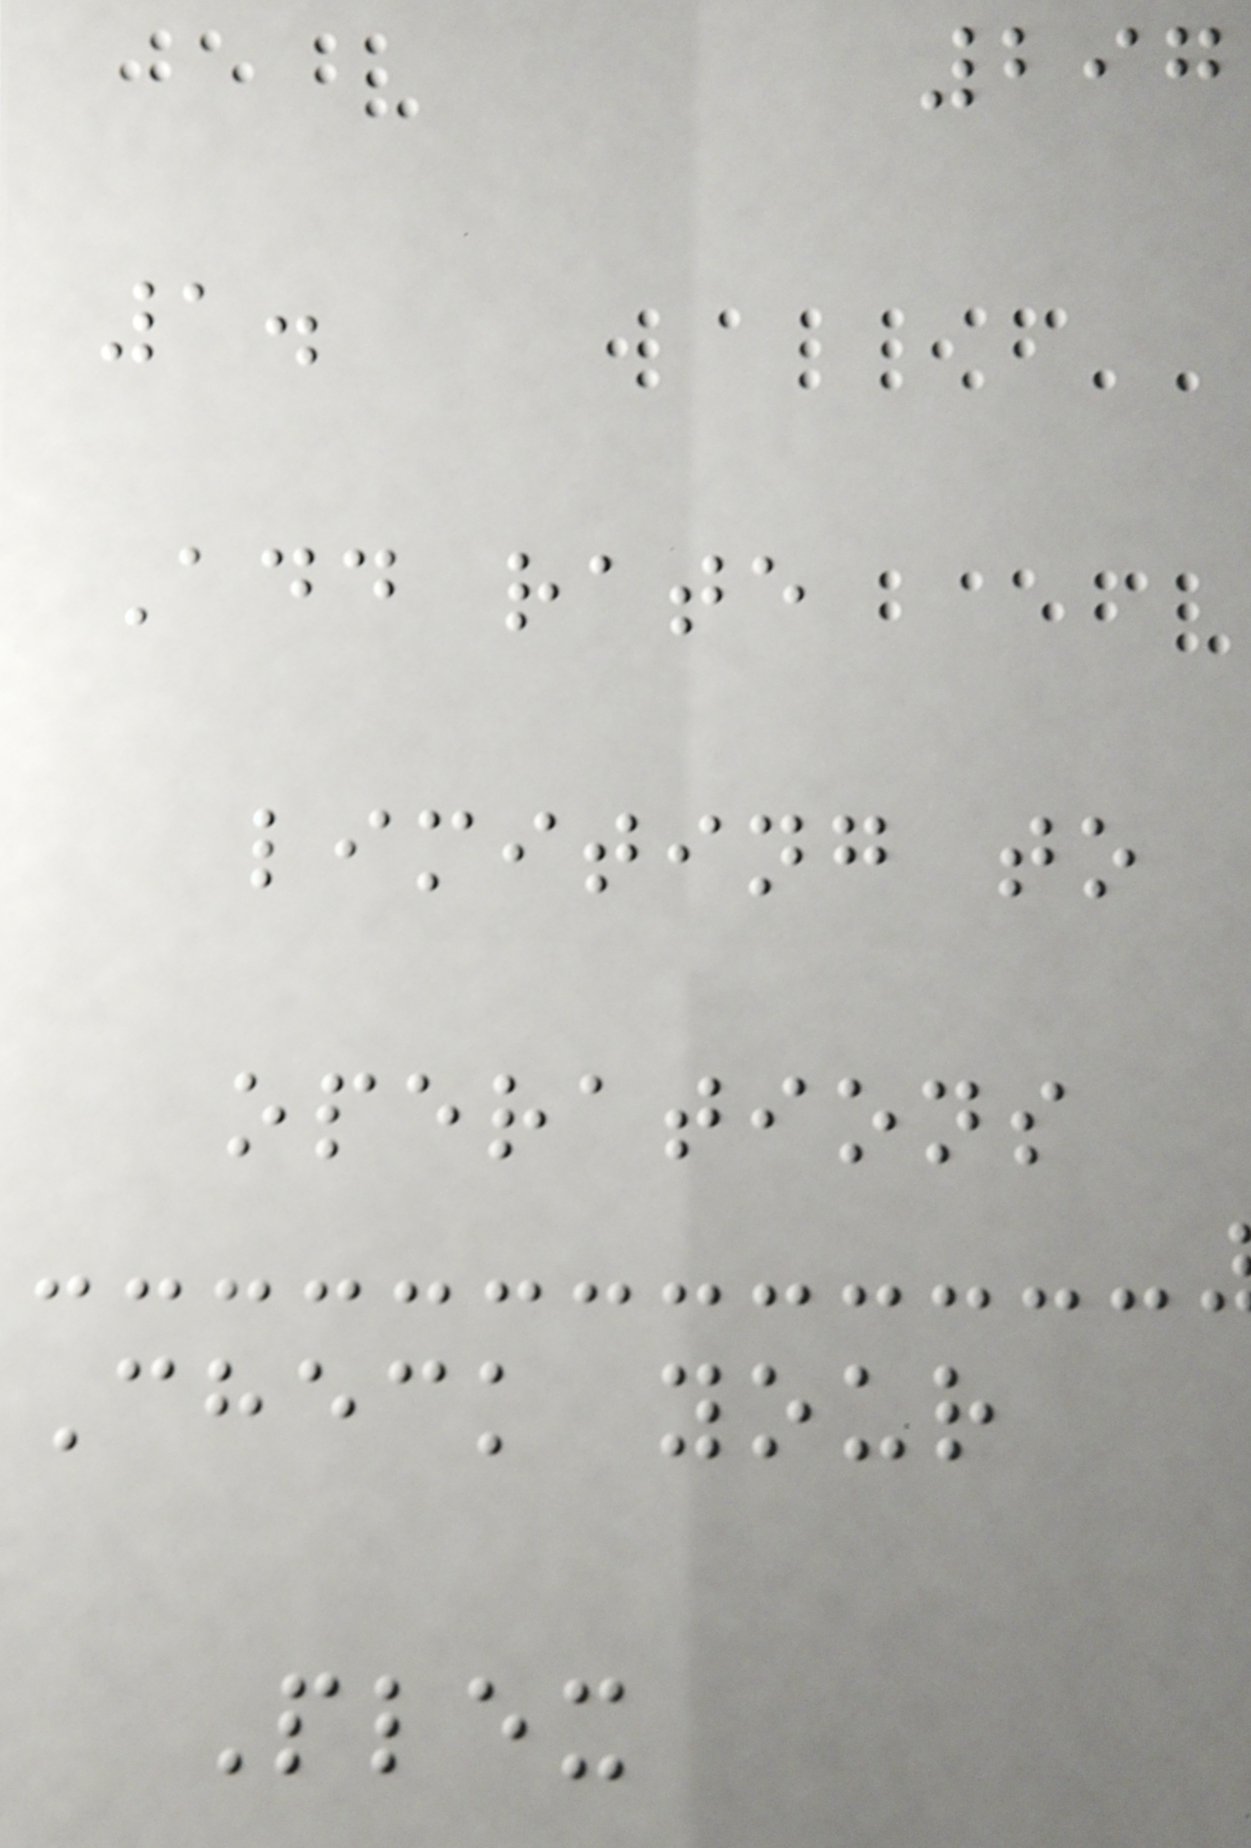297
1.
Add rate
limiting to
operations
Check your
Plex
